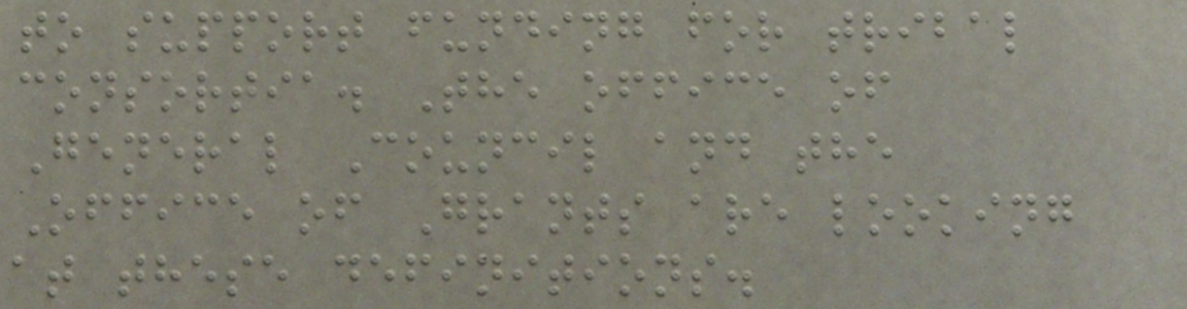to support funding for tribal
consortia. The office of
General Council and the
Office of Grants are looking
at these definitions.
